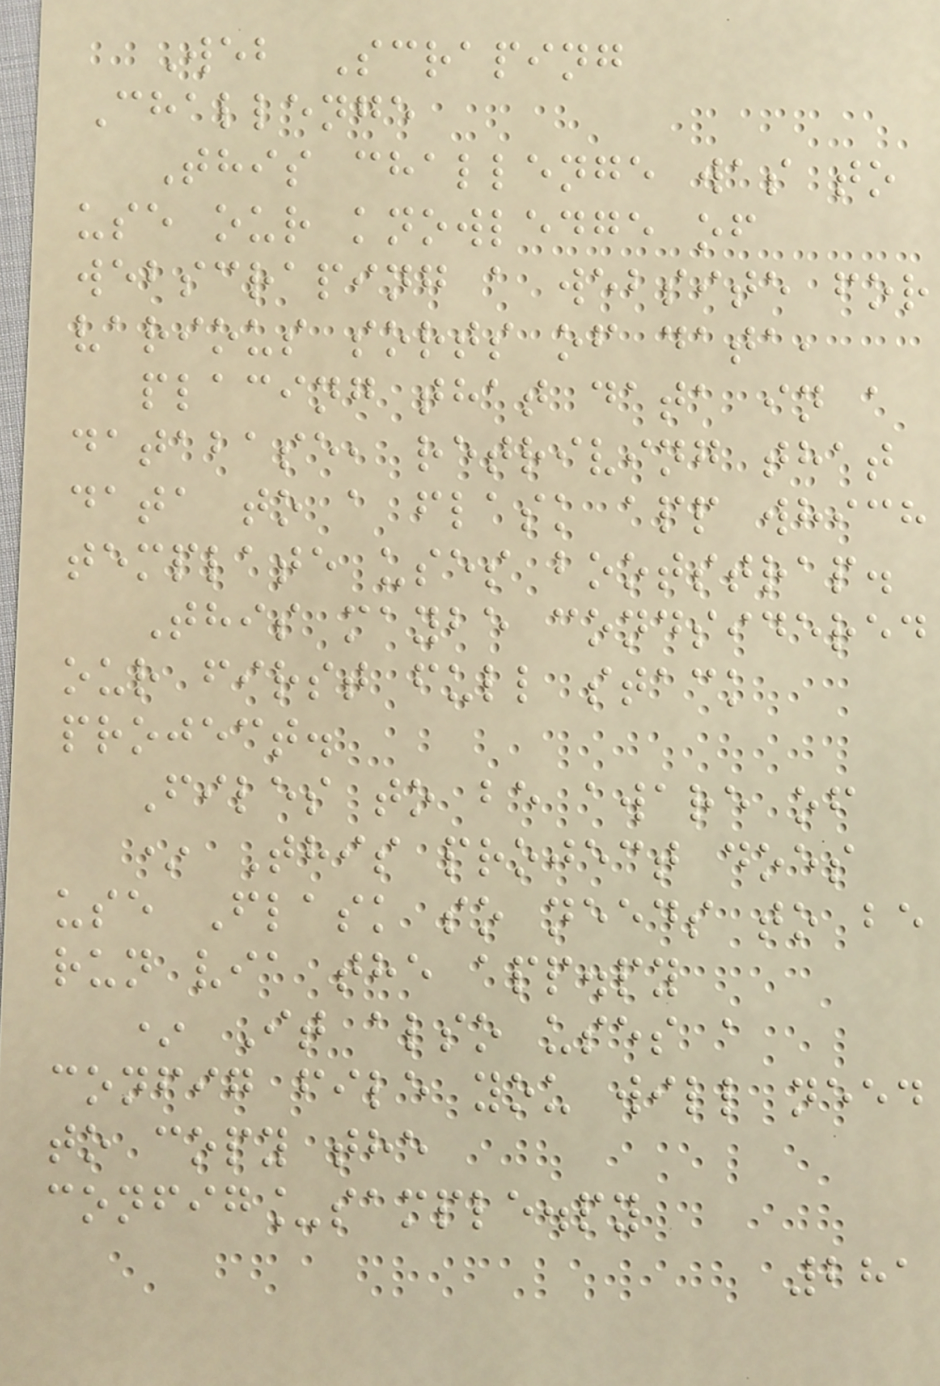Web Scraping
Challenge
This challenge was to
use our knowledge of
webscraping a website for
various sorts of data,
placing that data in a
database, retriving that
data to a flask app which
template uses bootstrap.
This maybe condsidered
our first full stack
project.
Files to be aware of
* This project does
use Flask so needs to be
run via the app.py
* It also uses a
config file you will need
to copy the
config_sample.py
281
